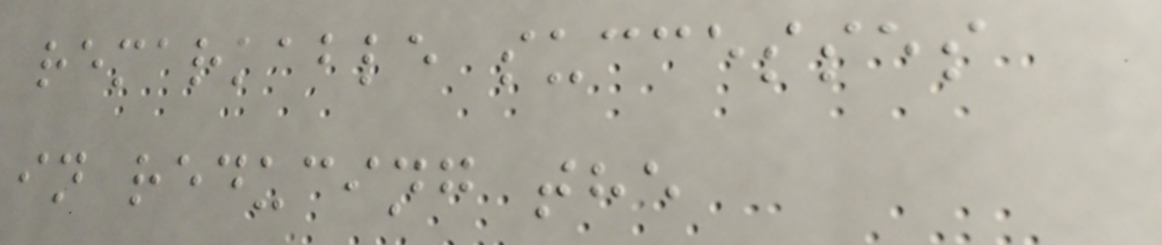remarkable successes
in reducing the
